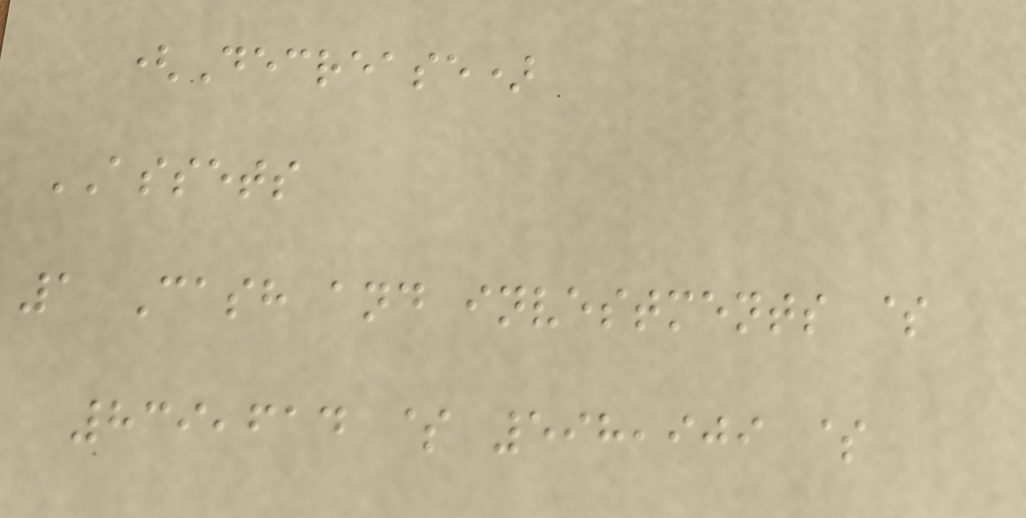(Decrease)
ASSETS
1 Cash and investments $
839,614 $ 598,909 $
